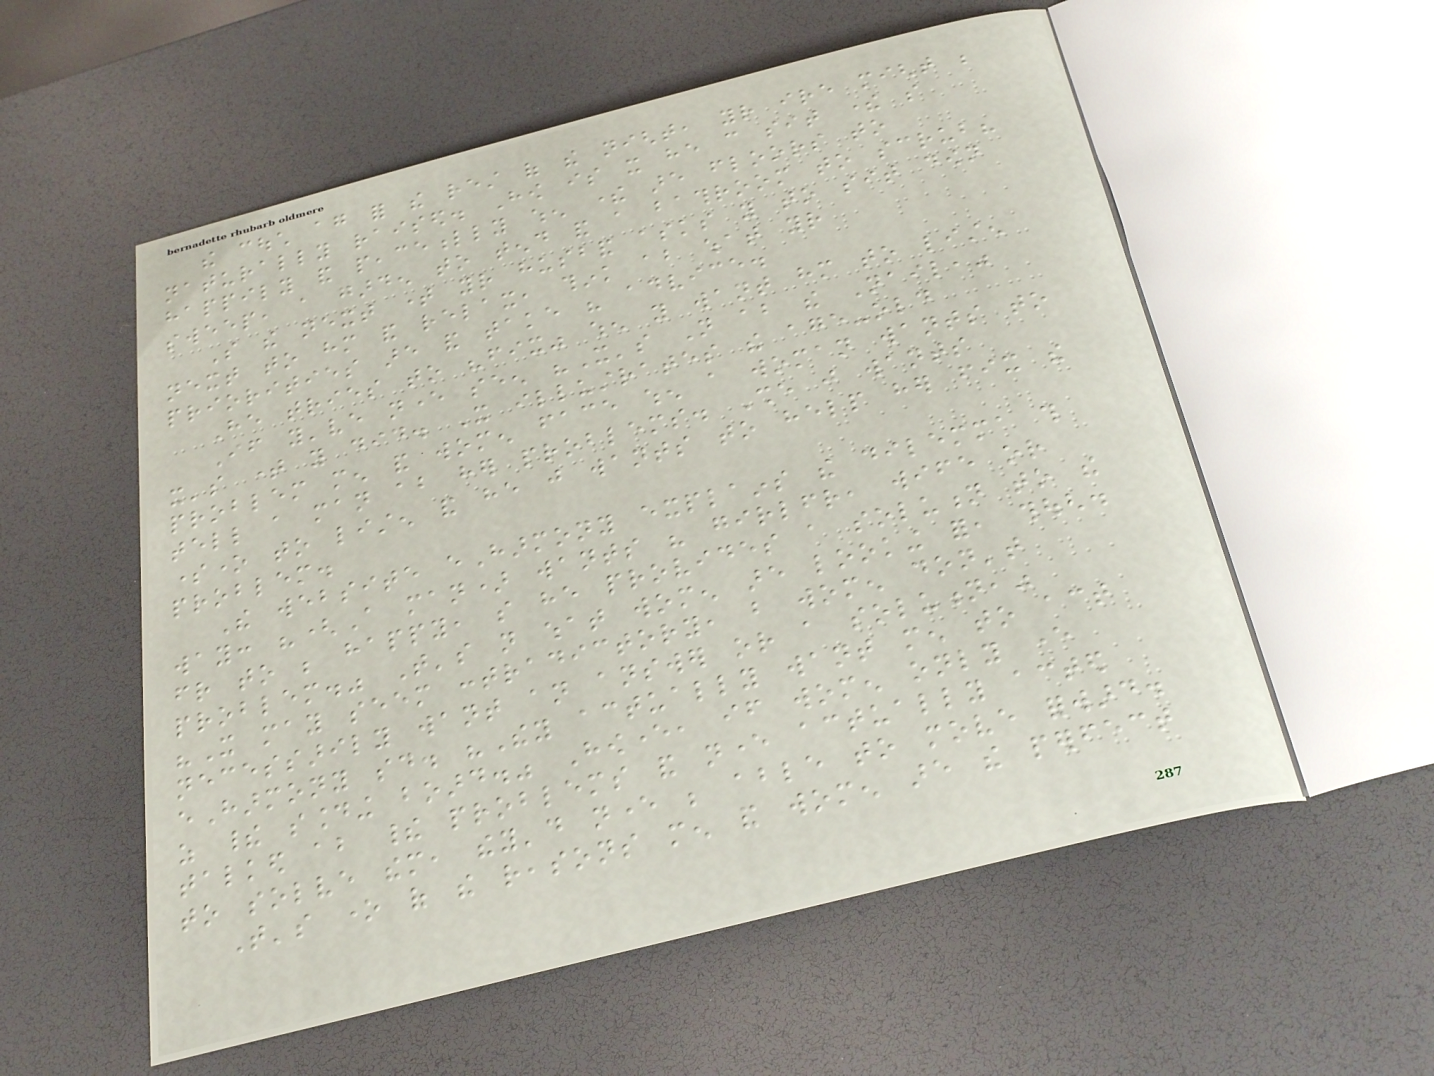the couch again for the rest of the night, your ire might be
naturally raised. How is it he can sit there so
happily and peacefully when there are floors to
sweep, a garden to tend and a bathroom to scrub?
So the next time your husband asks you to sit down
next to him and relax, think about what your
priorities are and take his advice.
He tries to "fix" when you want him to listen
If you've never seen "It's Not about the Nail,"
it's time you did. It illustrates the age-old
problem men and women face when a woman wants to
tell a man about her problems. She just wants
someone to listen and he just wants to help her fix the
problem.
The website eHarmony explains the dilemma this
way: "(A man) wants his girlfriend, wife or
friend to be happy, so he provides a solution to the
problem." That's not what women are looking for, though.
"It may seem contradictory, but women don't
necessarily want an answer or a solution,"
eHarmony said. "They actually want men to act
as their sounding board." However, if women only ever
talked about their problems and never actually acted
to solve them, they'd never be able to move forward.
That's one of the reasons men and women are the perfect
